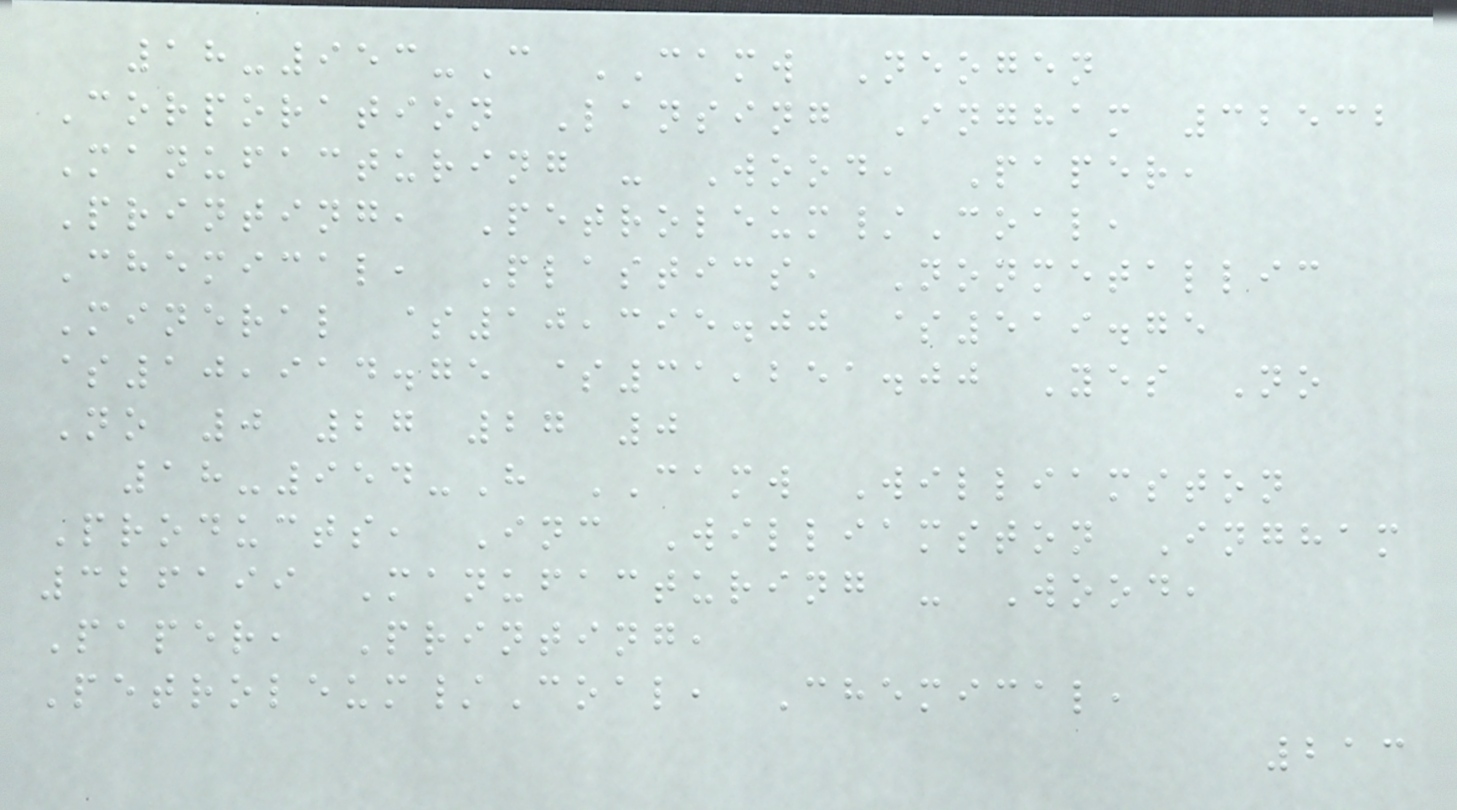18-953-C CAMW Neogen
Corporation Lansing Ingham 32532
Manufacturing - Wood, Paper,
Printing, Petroleum/Coal,
Chemical, Plastics, Nonmetallic
Mineral $10,395.00 $519.75
$10,914.75 $31,251.00 Yes No
No 0 27 27 0
18-954-H CAMW Williamston
Products, Inc Williamston Ingham
326199 Manufacturing - Wood,
Paper, Printing,
Petroleum/Coal, Chemical,
213
